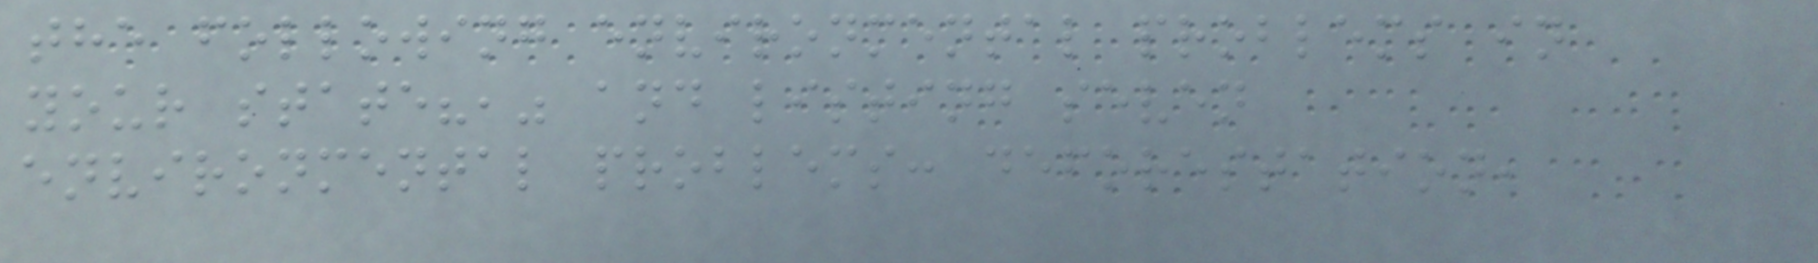the following environmental problems in
your state?," and listing seven
environmental problems: deforestation,
